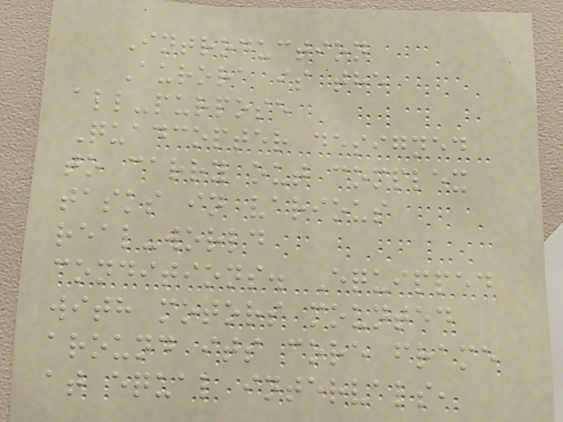Introduction
Aurora is the
all-purpose
Quadcopter designed
to carry out complex
tasks in various
real-world
conditions. Equipped
with motors mounted
around its core frame
at equal intervals,
